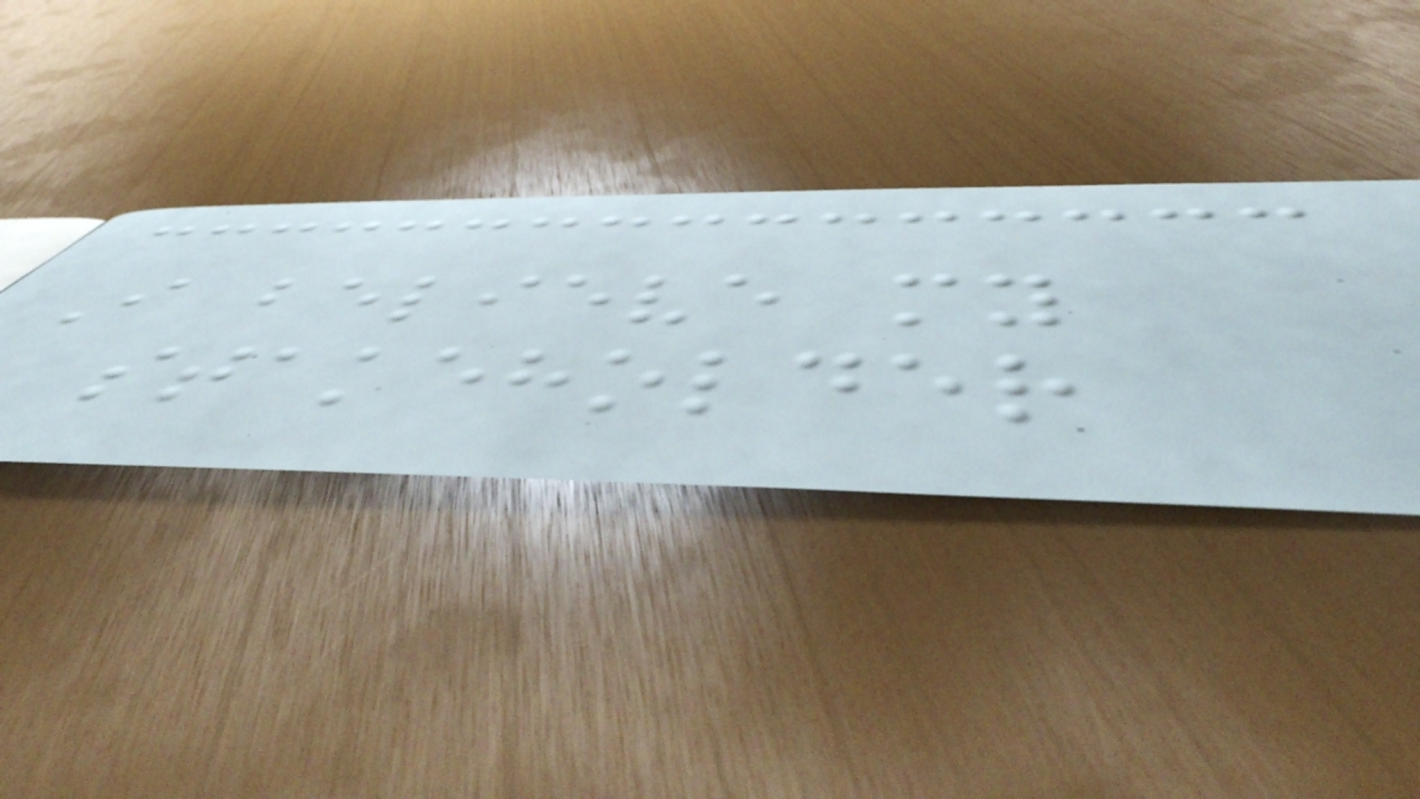I believe my
stakeholder
